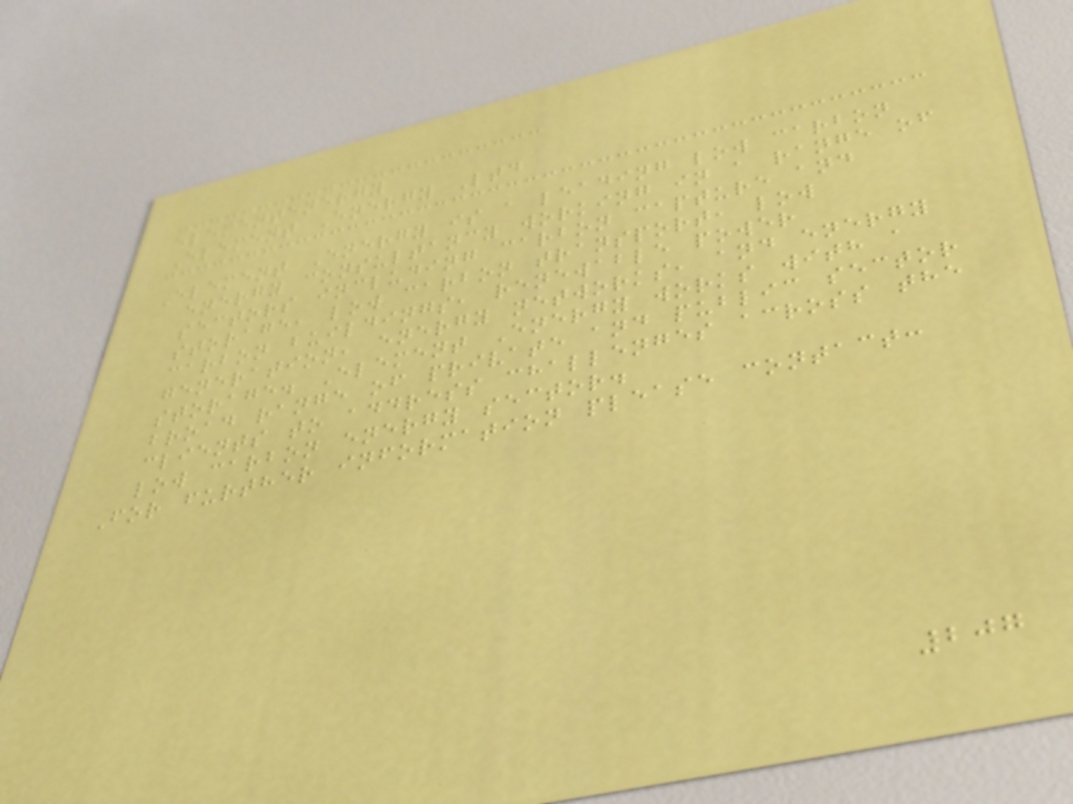elementenergy
Element Energy Ltd
Element Energy is a leading low carbon
energy consultancy working in a range of
sectors including carbon capture and
storage, low carbon transport, low
carbon buildings, renewable power
generation, energy networks, and energy
storage. Element Energy works with a
broad range of private and public sector
clients to address challenges across the
low carbon energy sector.
For further information please contact:
207
